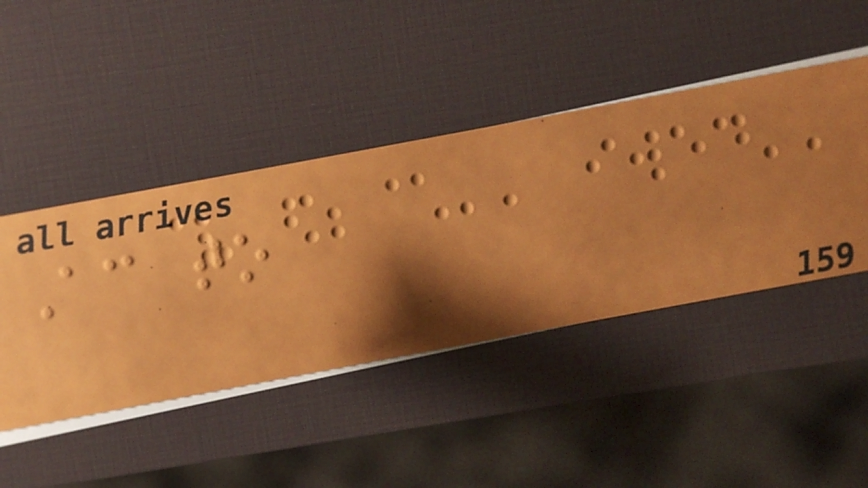According to
